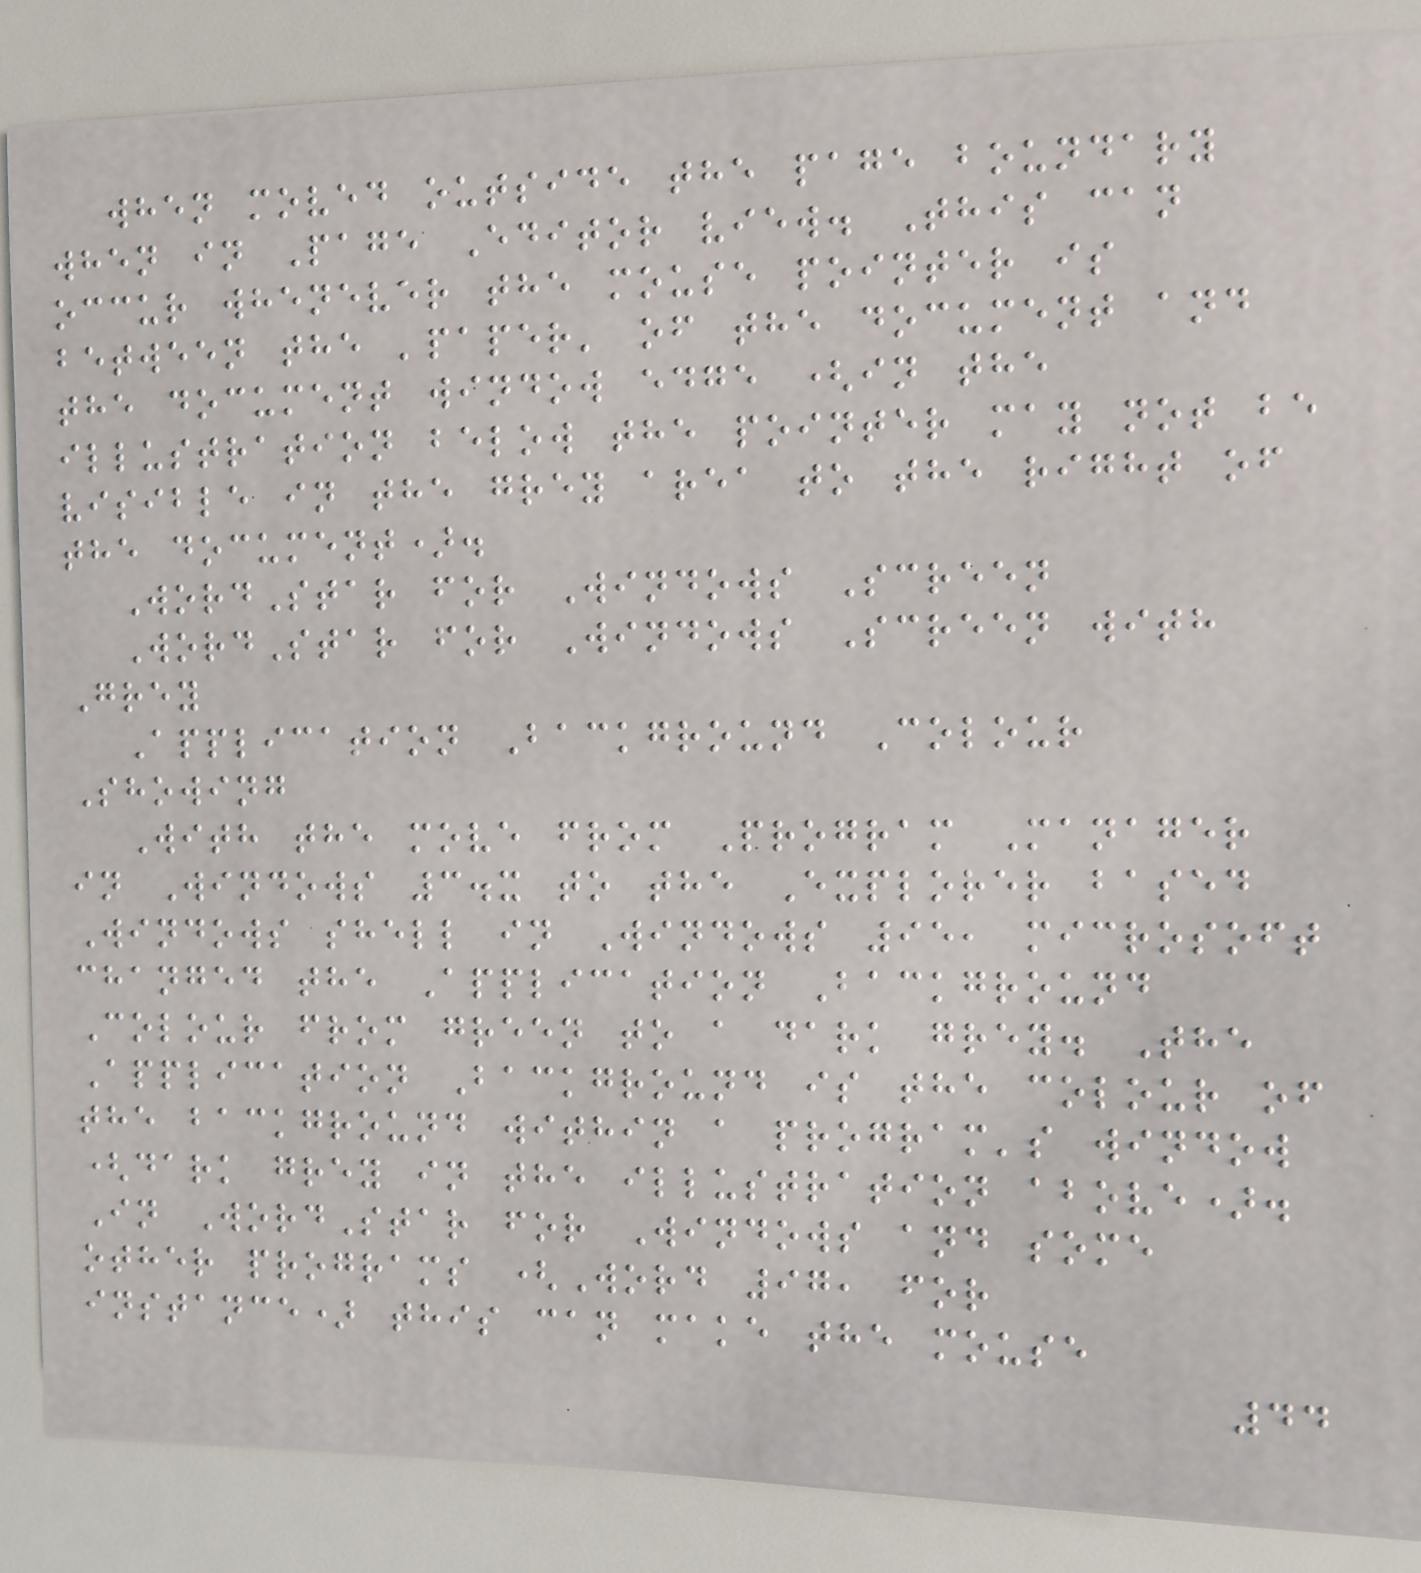when moved outside the page boundary
when in Page Editor view. This can
occur whenever the mouse pointer is
between the 'paper' of the document and
the document window edge (in the
illustration below the pointer may not be
visible in the grey area to the right of
the document).
WordStar for Windows Screen
WordStar for Windows Screen with
Grey
Application Background Colour
Showing
With the move from Program Manager
in Windows 3.x to the Explorer based
Windows shell in Windows 95, microsoft
changed the Application Background
Colour from green to a dark grey. The
Application Background is the colour of
the background within a program's window
(dark grey in the illustration above).
In WordStar for Windows and some
other programs (Word 97, for
instance) this can make the mouse
44
